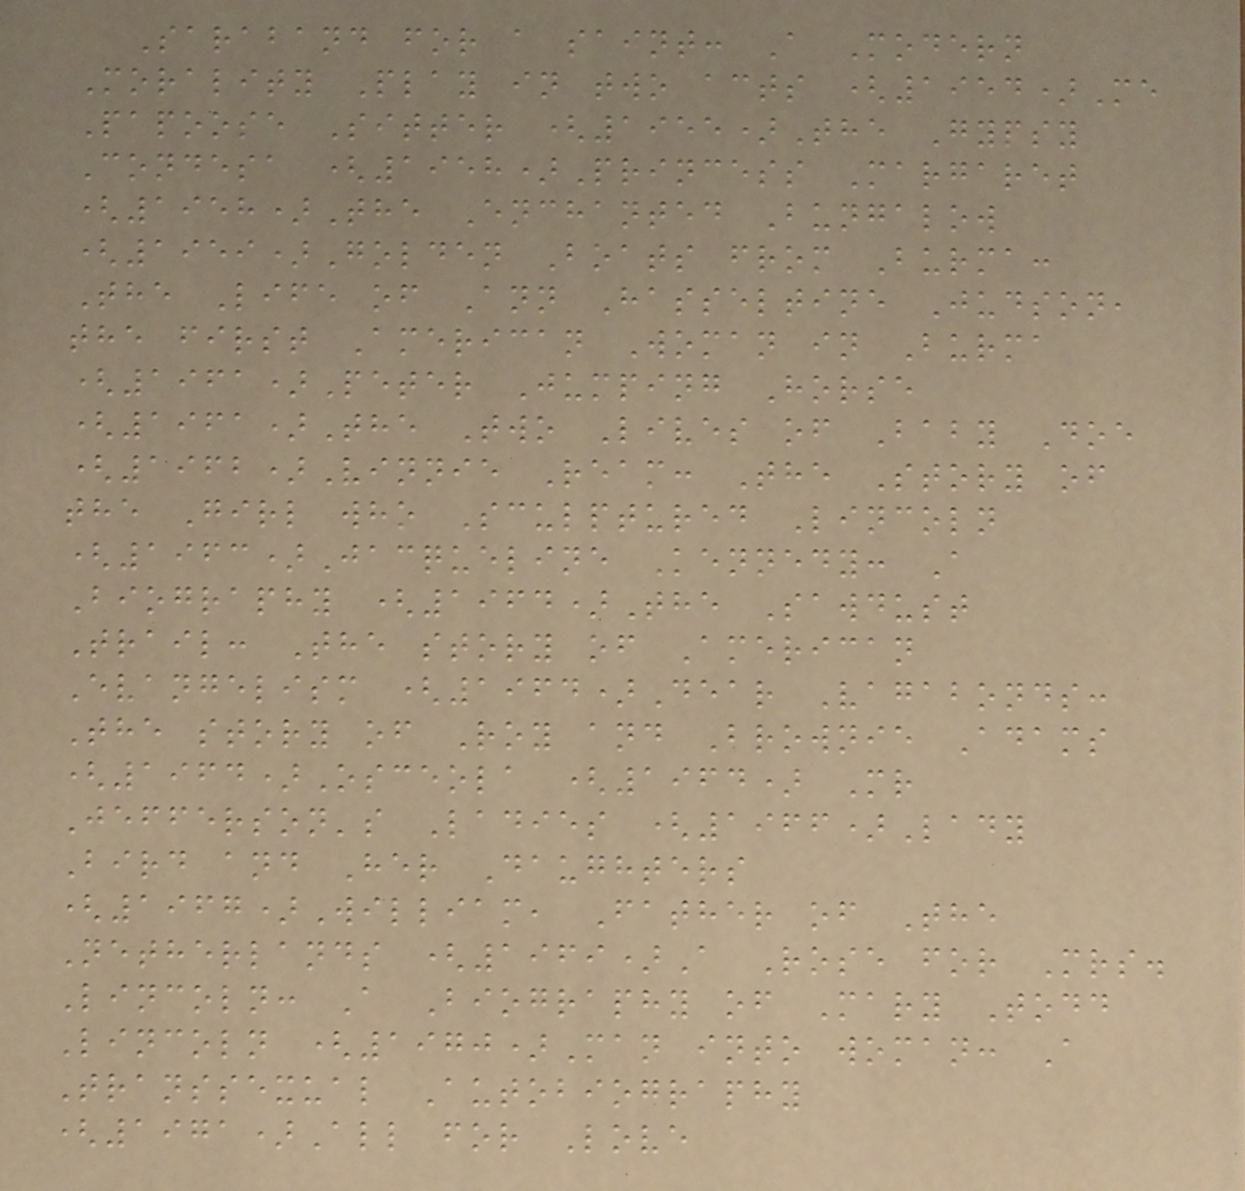Saraband for a saint: A Modern
Morality Play in two acts (1954)Me
Papoose Sitter (1955)The Gypsy
Condesa (1958)Princess Margaret
(1958)The Enchanted Bungalow
(1959)Golden Boats from Burma:
The Life of Ann Hasseltine Judson,
the first American Woman in Burma
(1961)Peter Jumping Horse
(1961)The Two Lives of Baby Doe
(1962)Vinnie Ream: The Story of
the Girl who Sculptured Lincoln
(1963)Jacqueline Kennedy: A
Biography (1964)The Sawdust
Trail: The story of American
Evangelism (1964)Dear Vagabonds:
The story of Roy and Brownie Adams
(1964)Osceola (1964) Mr
Jefferson's Ladies (1966)Lady
Bird and Her Daughters
(1967)William, Father of The
Netherlands (1969)A Rose for Mrs.
Lincoln: A Biography of Mary Todd
Lincoln (1970)Man into woman: A
Transsexual Autobiography
(1971)All for Love
